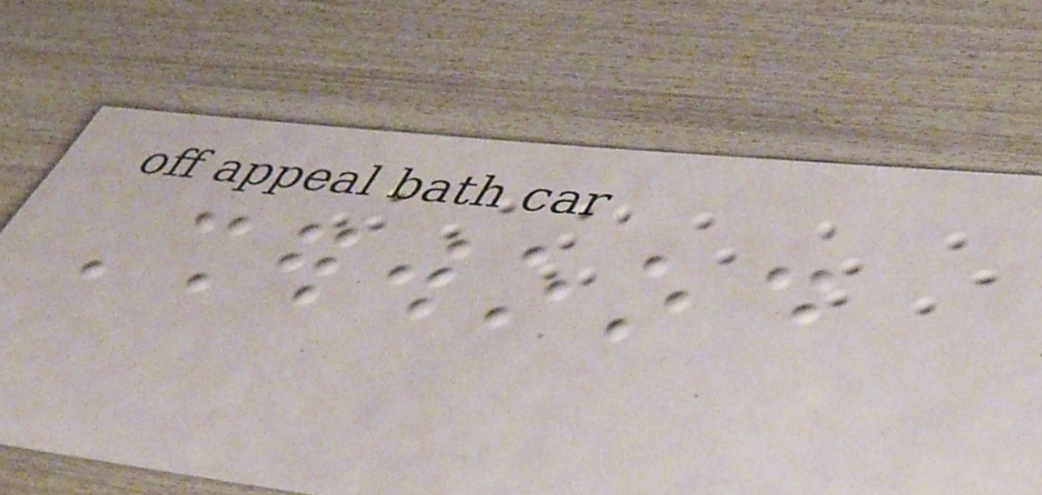Sherwood
